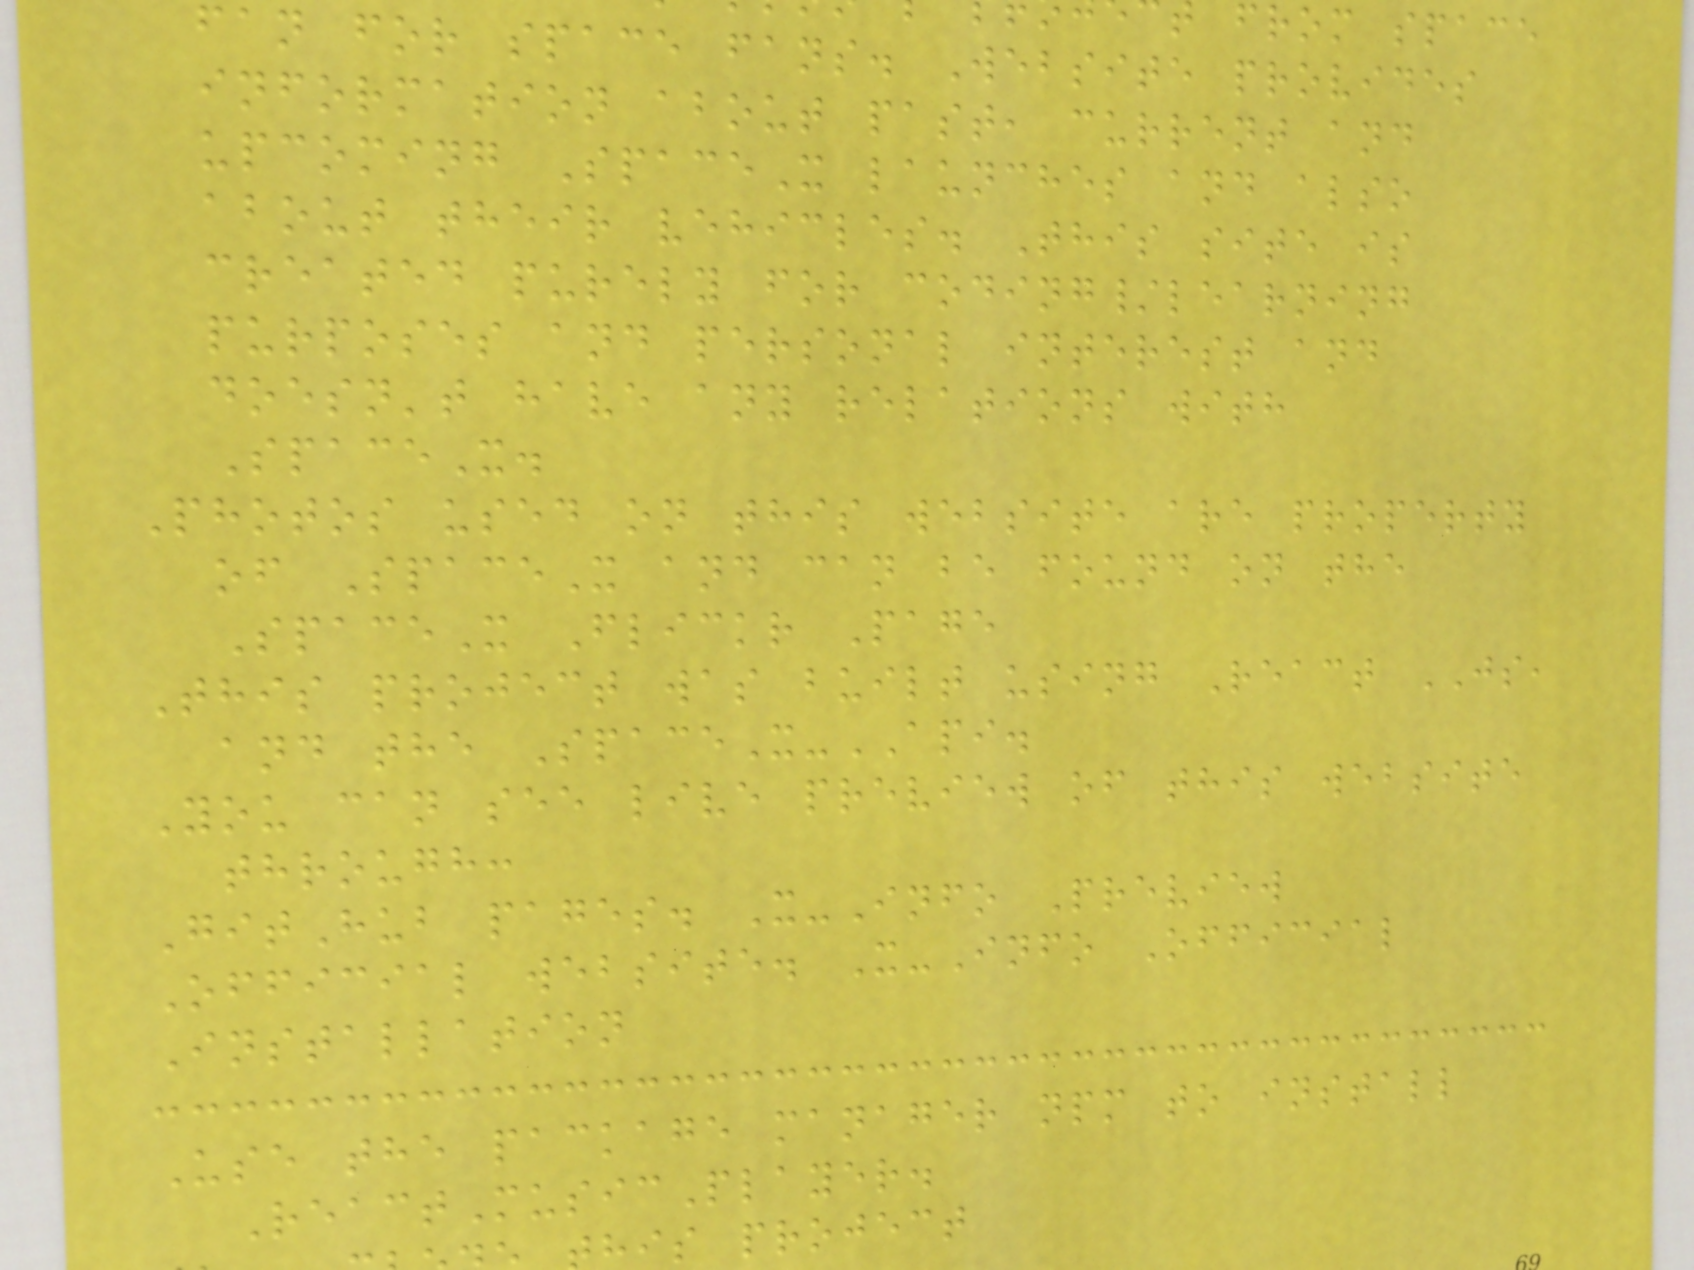fan for space fans. Website provides
information about past, current and
upcoming SpaceX launches and also
about their vehicles. This site is
created purely for coding/learning
purposes and personal interest and
doesn't have any relations with
SpaceX.
Photos used on this website are property
of SpaceX and can be found on the
SpaceX Flickr Page
This project was built using React JS,
and the SpaceX-API.
You can see live preview of this website
through:
GitHub pages. X-Info Preview
Official website. X-Info Official
Installation
Use the package manager npm to install
ReactMusicPlayer.
his project
